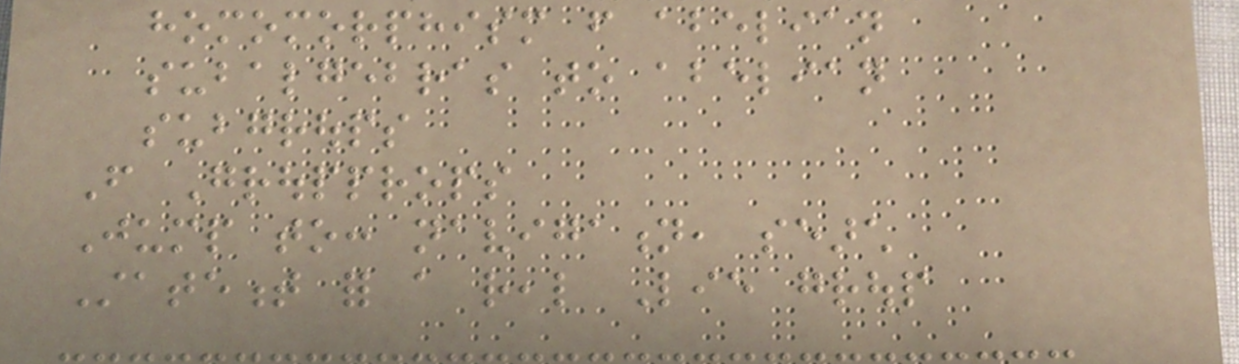homomorphism from abelian
subalgebras to abelian
subgroups
From Groupprops
Jump to: navigation, search
Statement for a real Lie group
